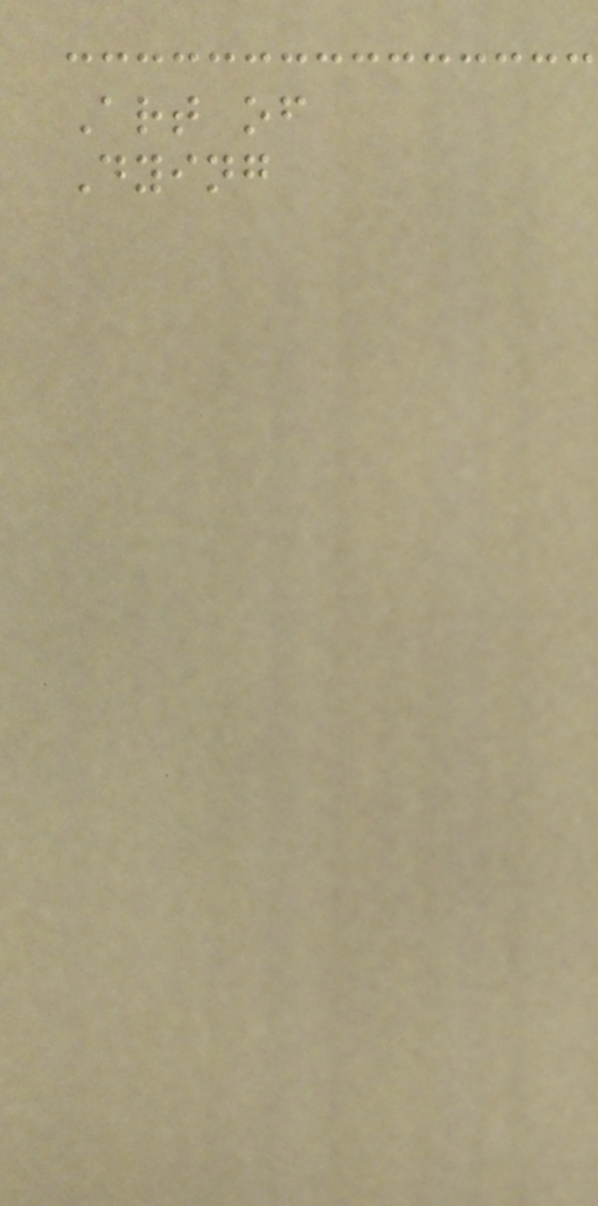Art of
Dying
